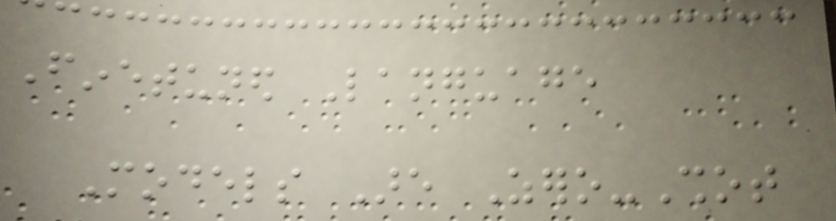Finetuned Language
Models Are Zero-Shot
